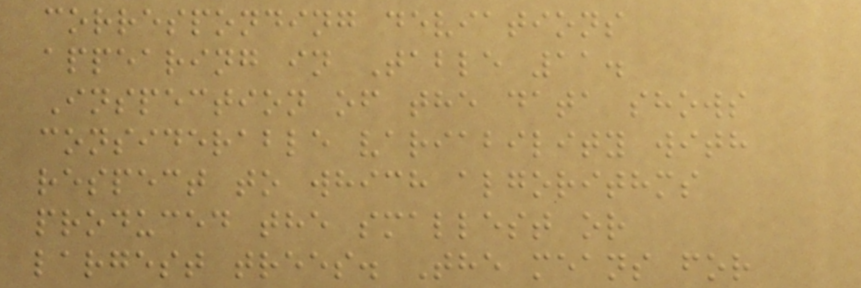corresponding deviations
appearing in Table 11.
Inspection of the data shows
considerable variability with
respect to which algorithms
produced the smallest or
largest trees. The means for
